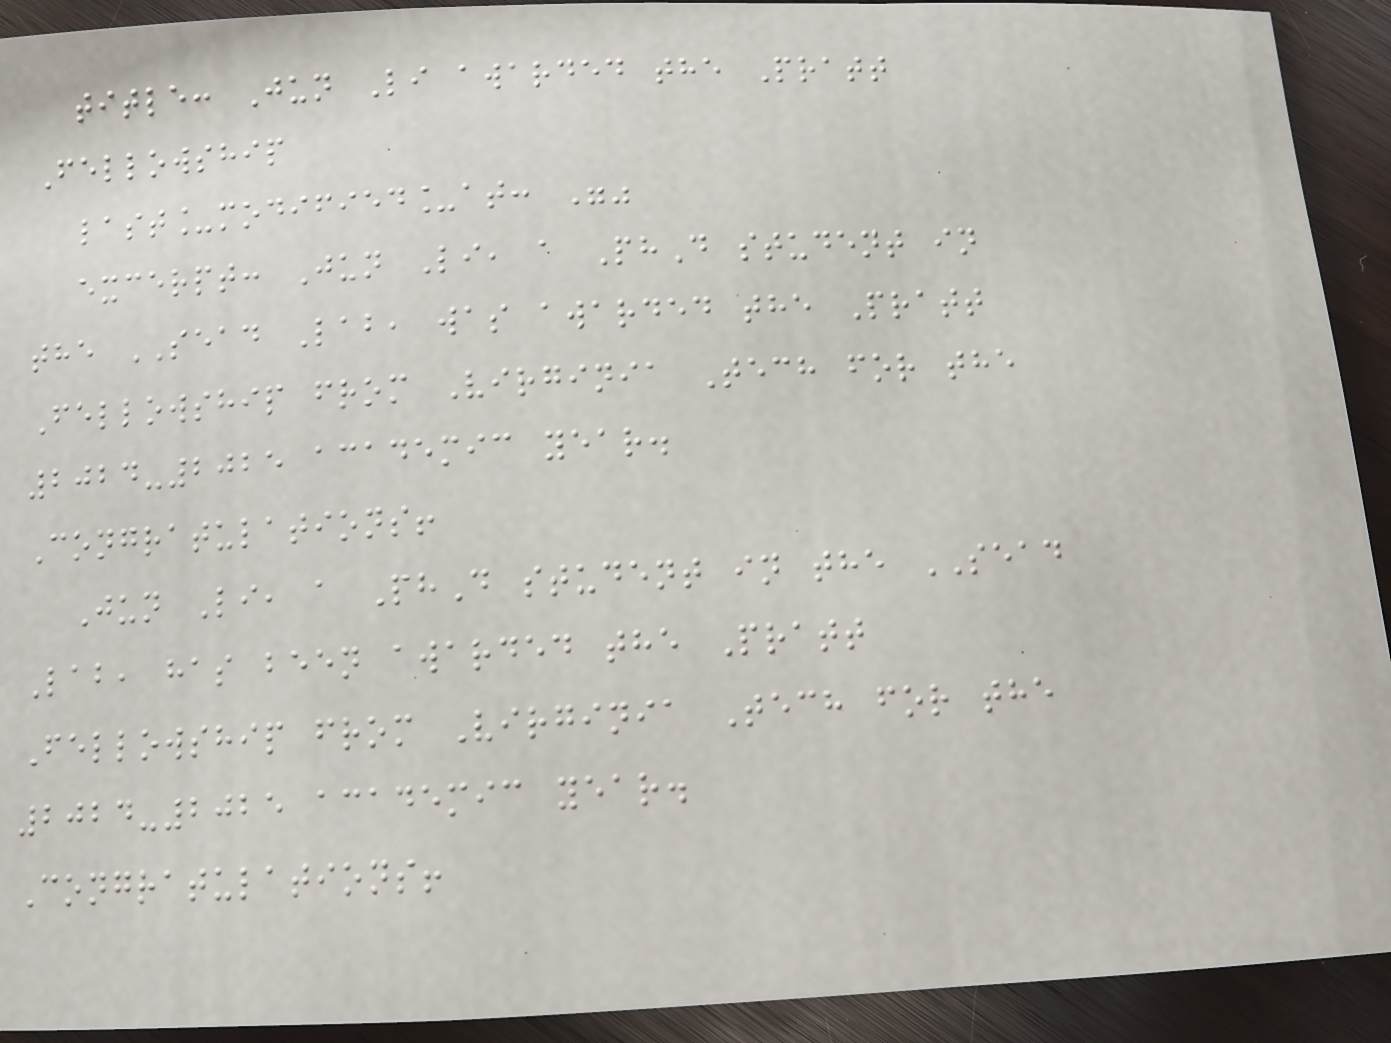title: Jun Li awarded the Pratt
Fellowship
last_modified_at: ""
excerpt: Jun Li, a PhD student in
the SEAD Lab, was awarded the Pratt
Fellowship from Virginia Tech for the
2024-2025 academic year.
Congratulations!
Jun Li, a PhD student in the SEAD
Lab, has been awarded the Pratt
Fellowship from Virginia Tech for the
2024-2025 academic year.
Congratulations!
